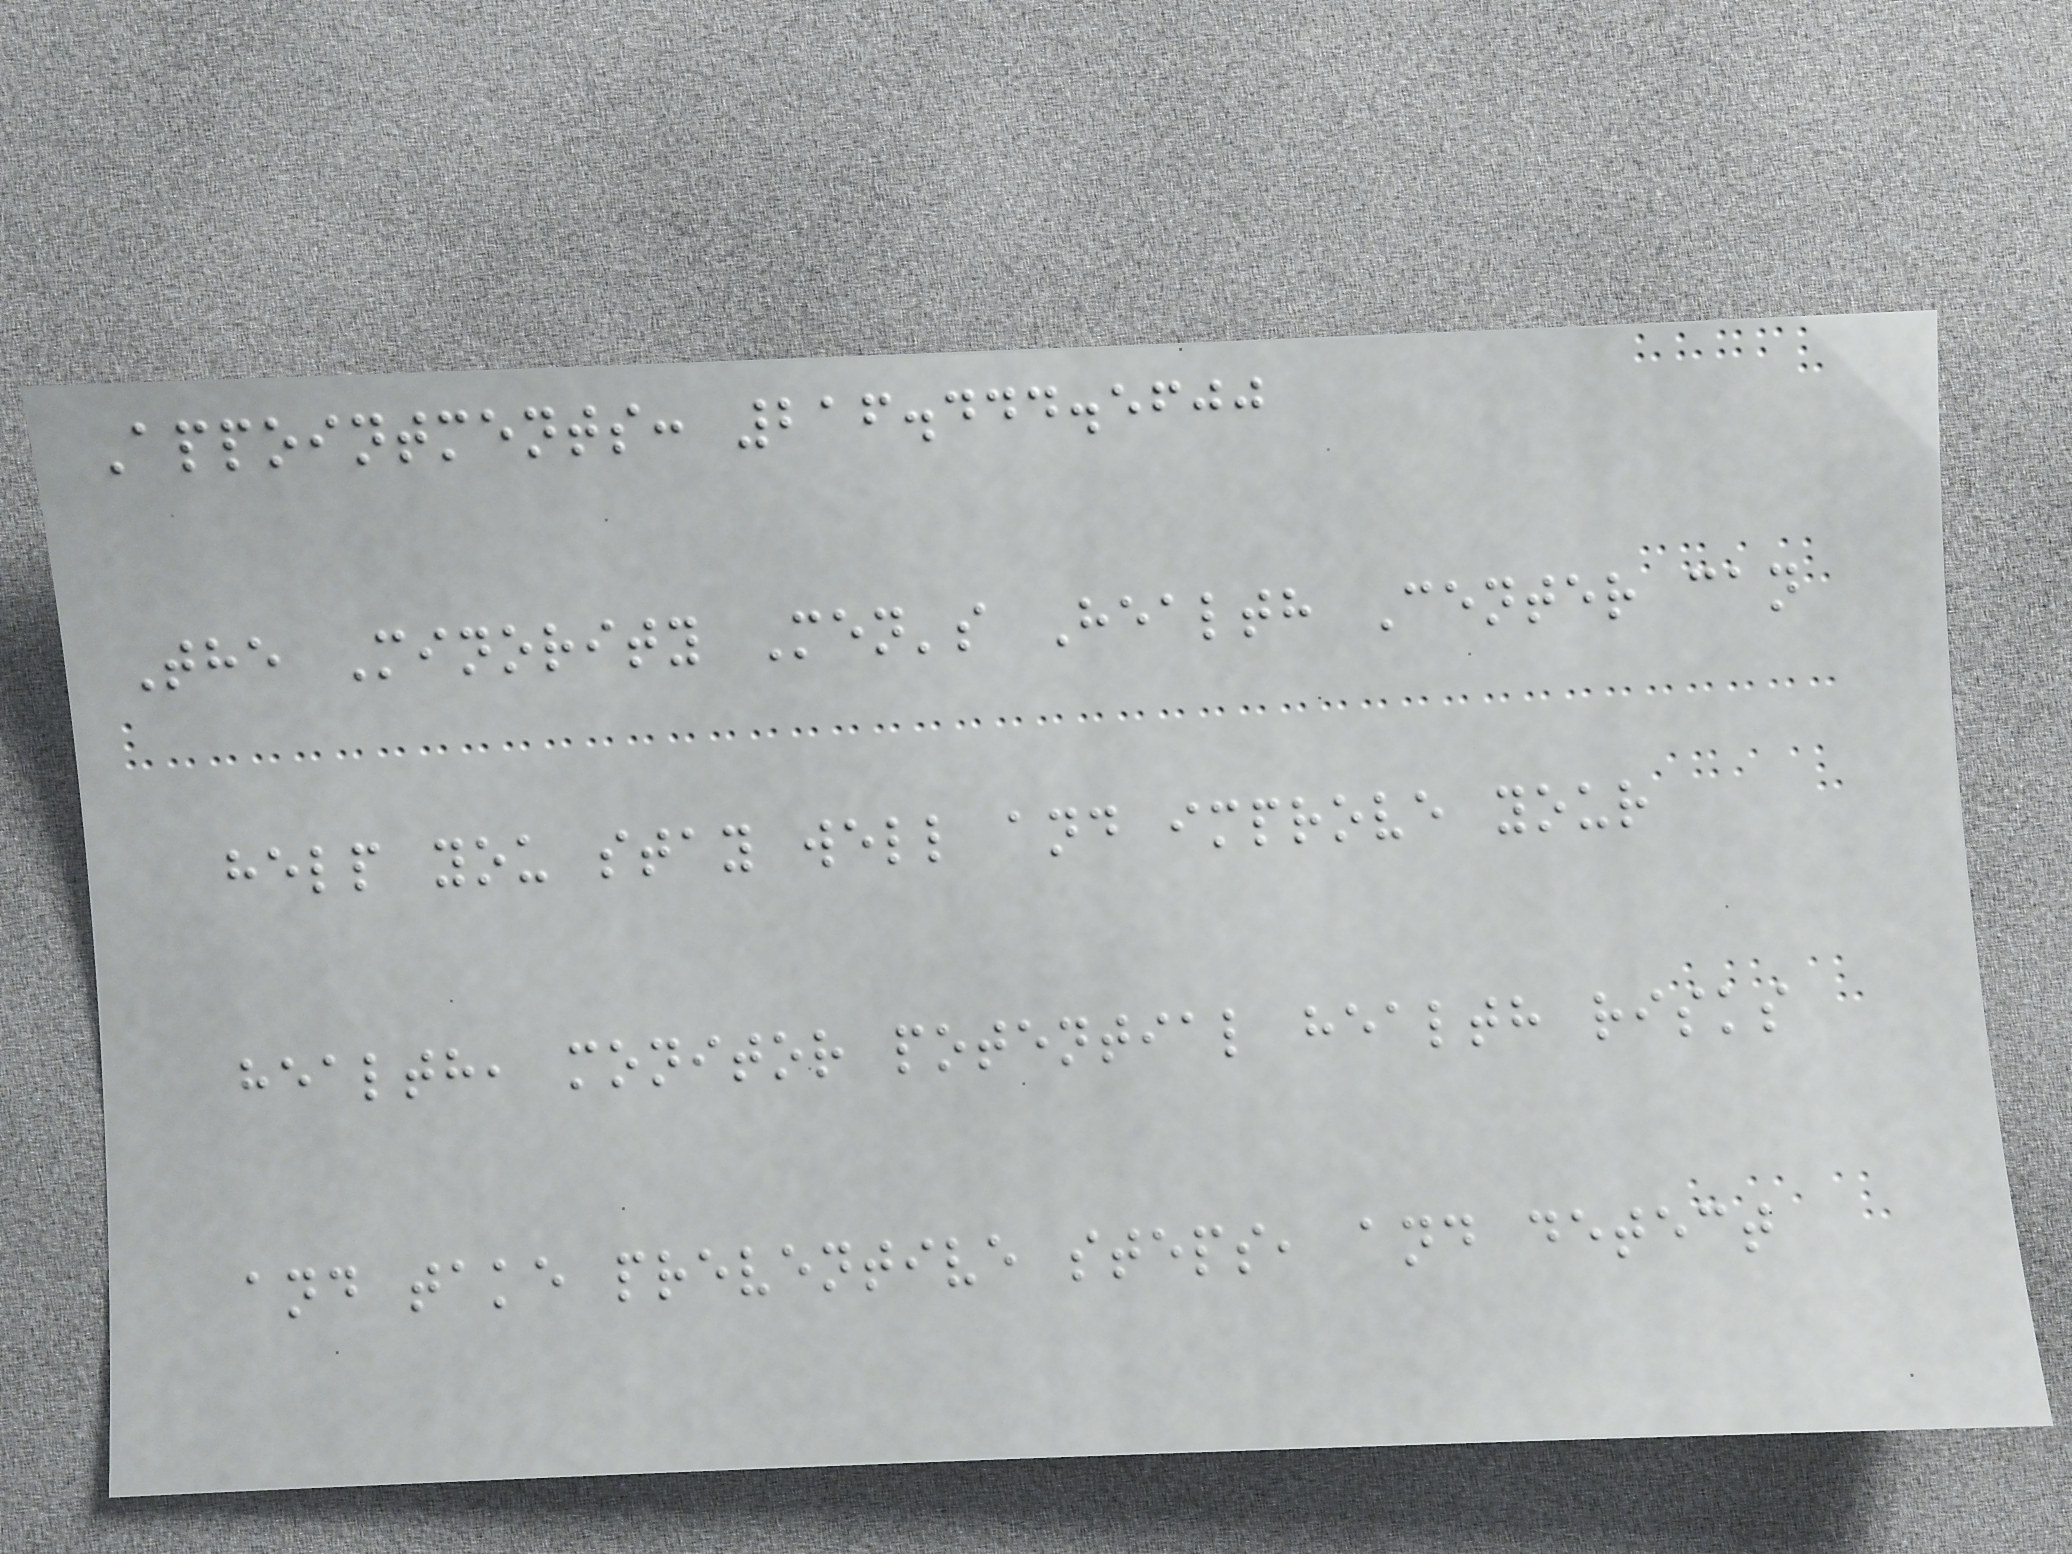Appointments: 216.444.5600
The Minority Men's Health Center can
help you stay well and improve your
health, monitor potential health risks
and take preventive steps, and detect
